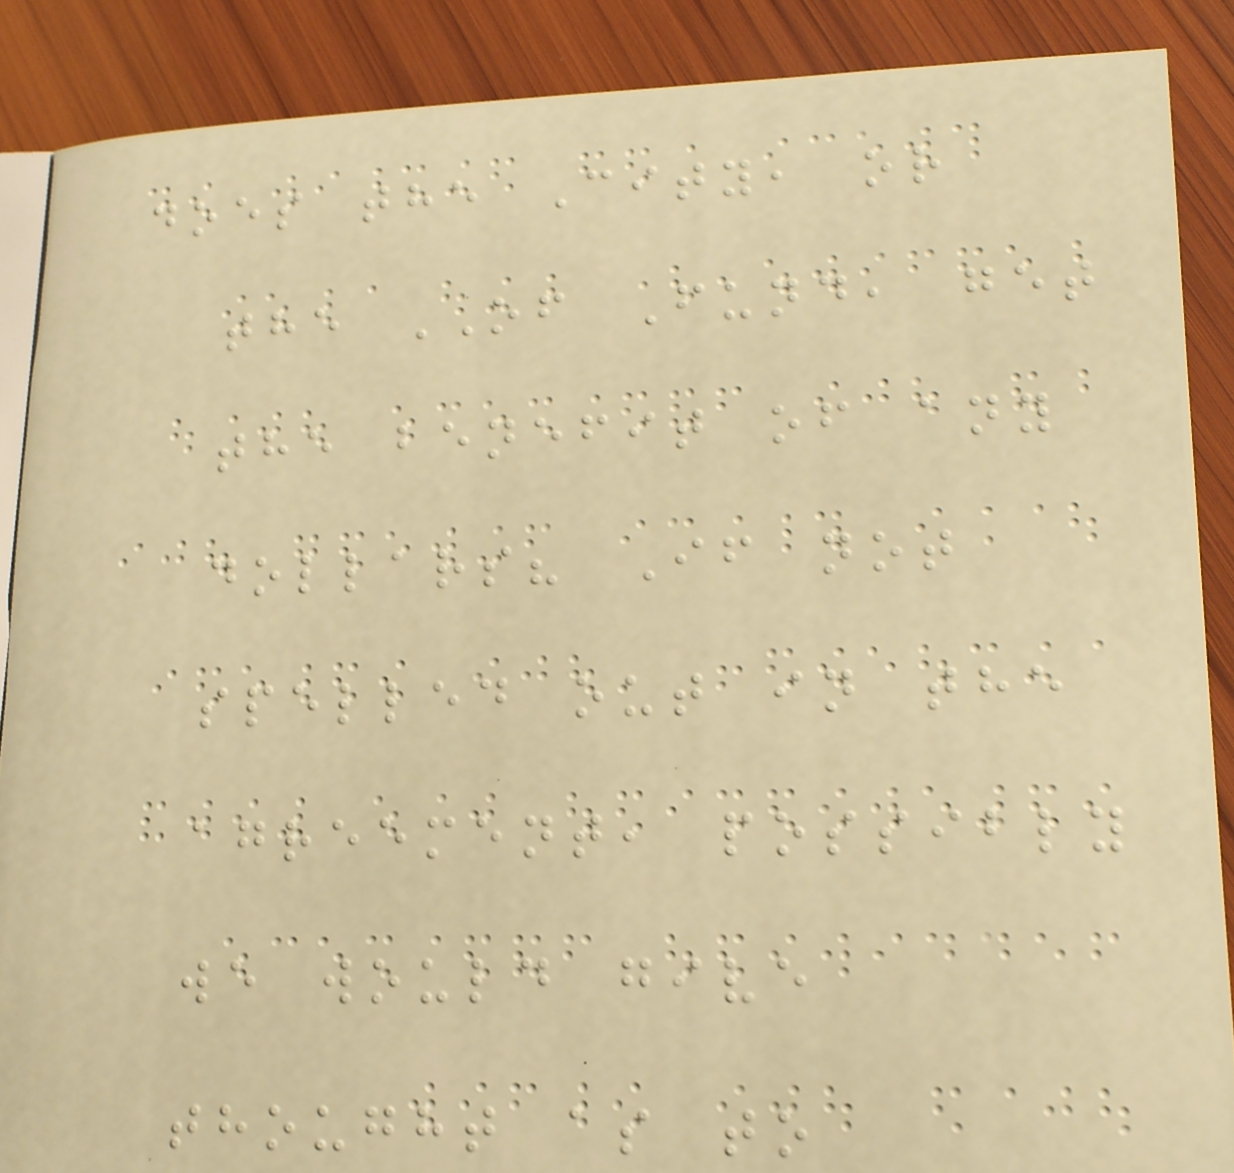does the City, or
the OF Fund, get
the benefit of any
dollars? If not
spelled out in the
agreement, possibly
we would give
thought as to
